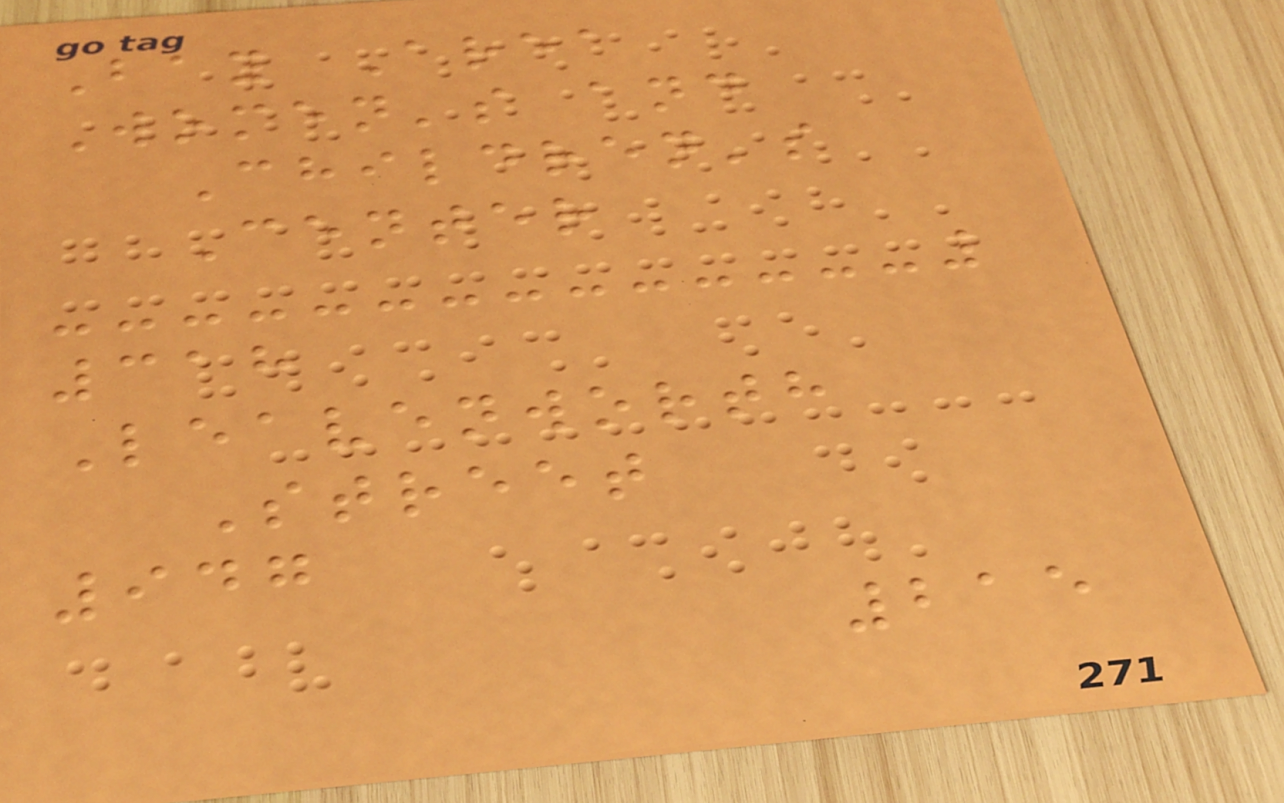Bay Area
Women's and
Children's
Center
318
Leavenworth
Street
947
215
